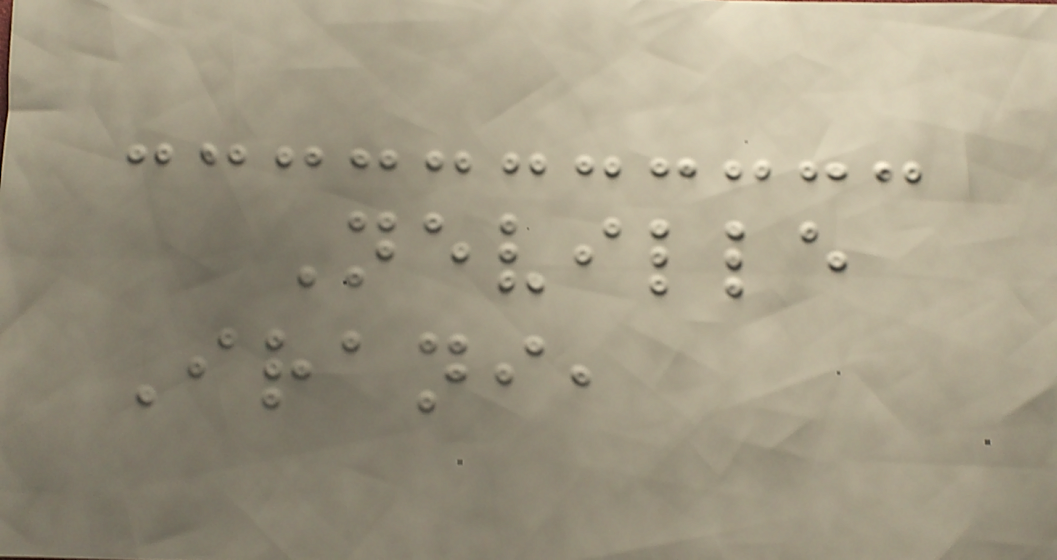Neville
Irani,
